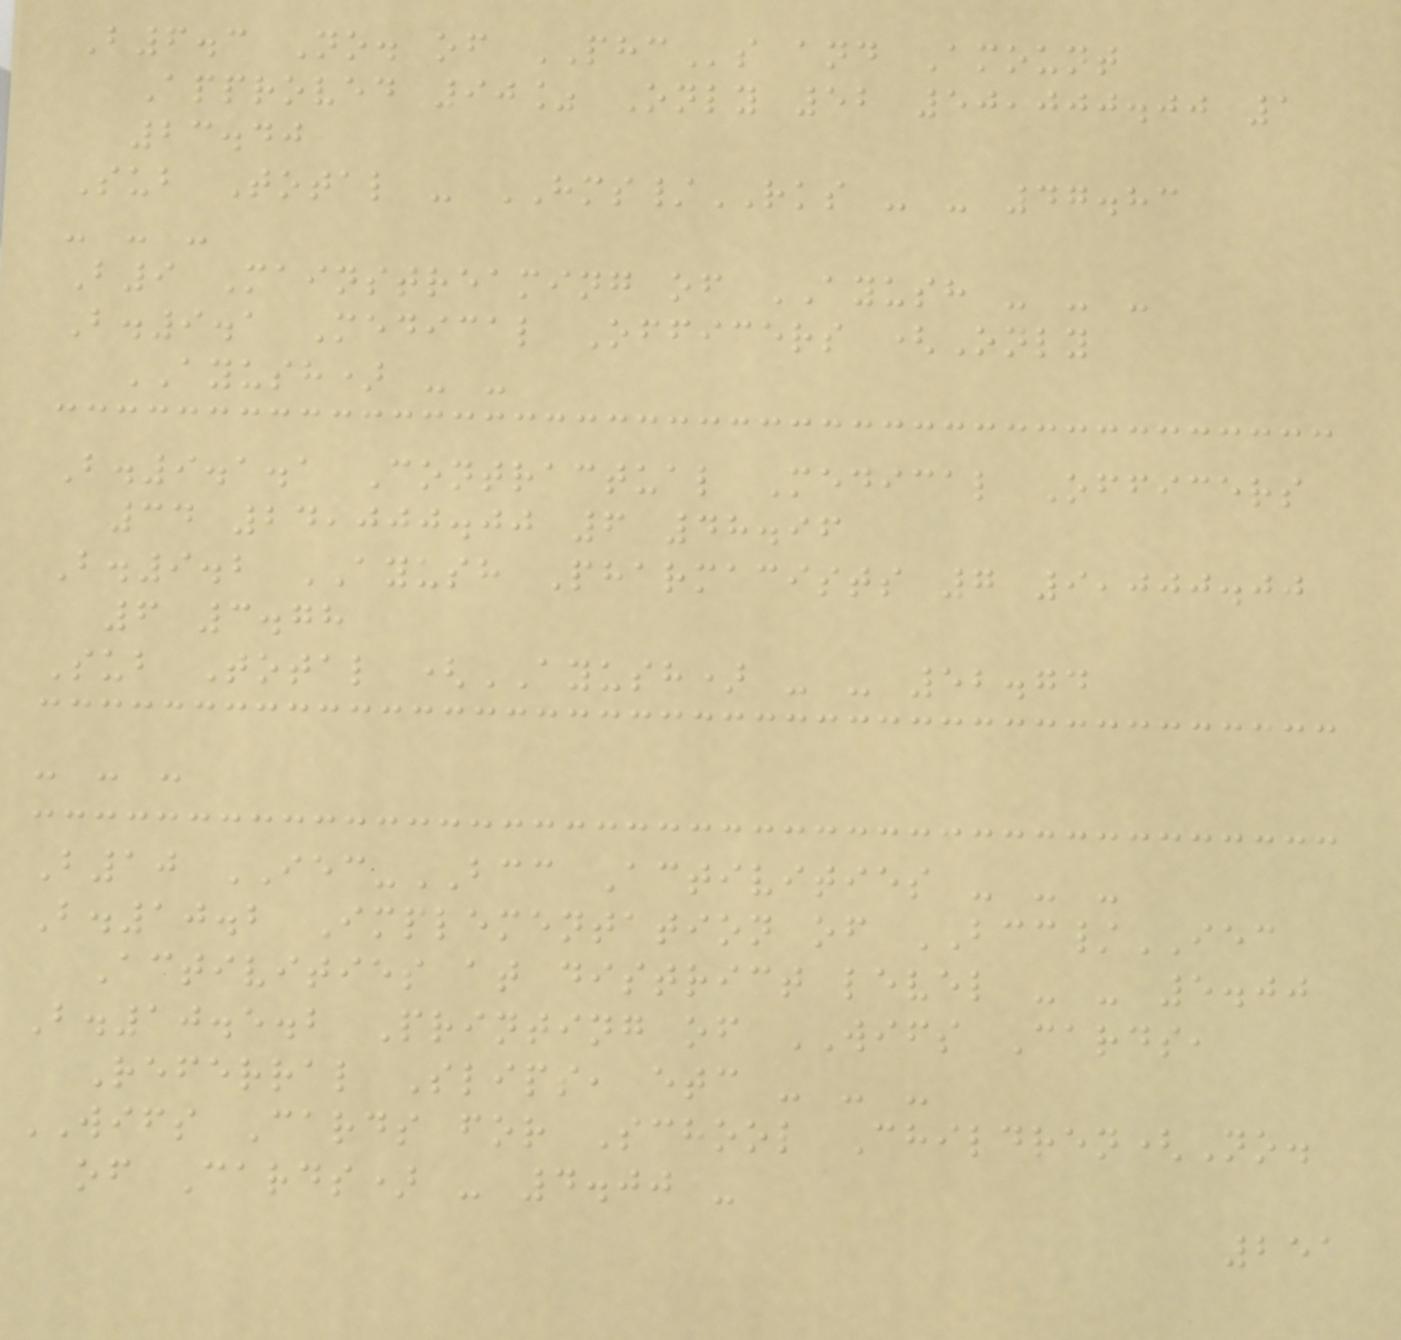B6.3 No. of PHCs and Amount
Approved 90% Only 52 50,000.00 1
23.40
Sub Total - HMS/RKS - - 47.83
- - -
B9 Mainstreaming of AYUSH - - -
B.9.1 Medical Officers (Only
AYUSH) - -
B.9.1.1 Contractual Medical Officers
34 24,000.00 6 48.96
B.9.2 AYUSH Pharmacists 7 9,000.00
6 3.78
Sub Total (AYUSH) - - 52.74
- - -
B10 IEC-BCC Activities - - -
B.10.2 Implementation of BCC/IEC
Activities at district level - - 5.00
B.10.5.2 Printing of WIFS Cards,
Referral Slips, etc - - -
WIFS Cards for School Children(No.
of Cards) - 4.00 -
251
